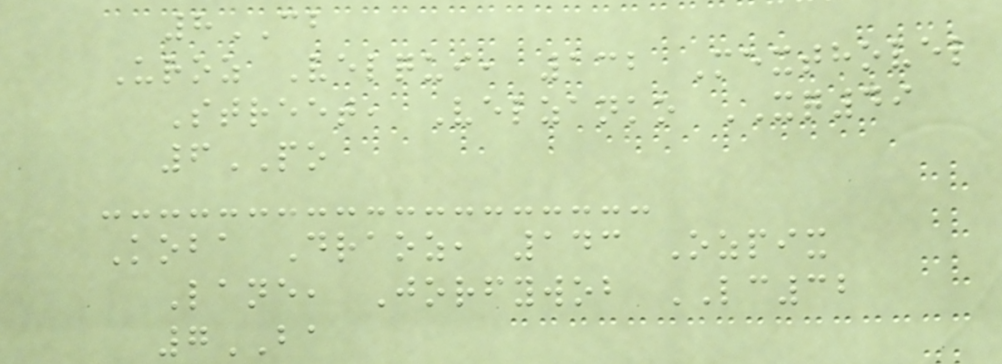8CB
Uroz Velqui, 132 Mexthovel
Street, Velzanko XQ49
6PO
Koba Draoz, 143 Ozpix
Lane, Jorfywob LC32
7BA
